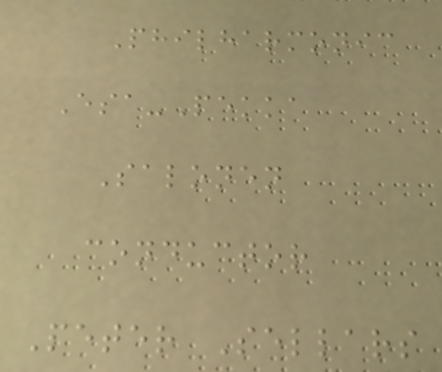Philharmonic
Esa-Pekka
Salonen
conductor
Peter Sellars
